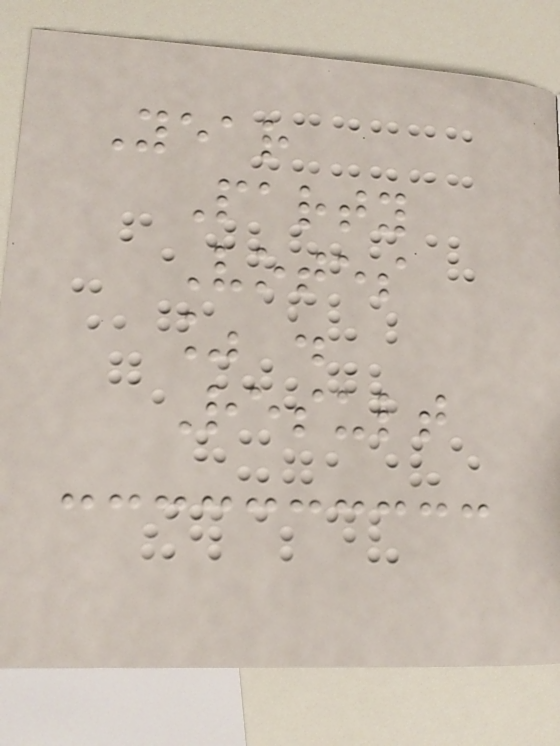Year
Party
Votes
% .
Result
